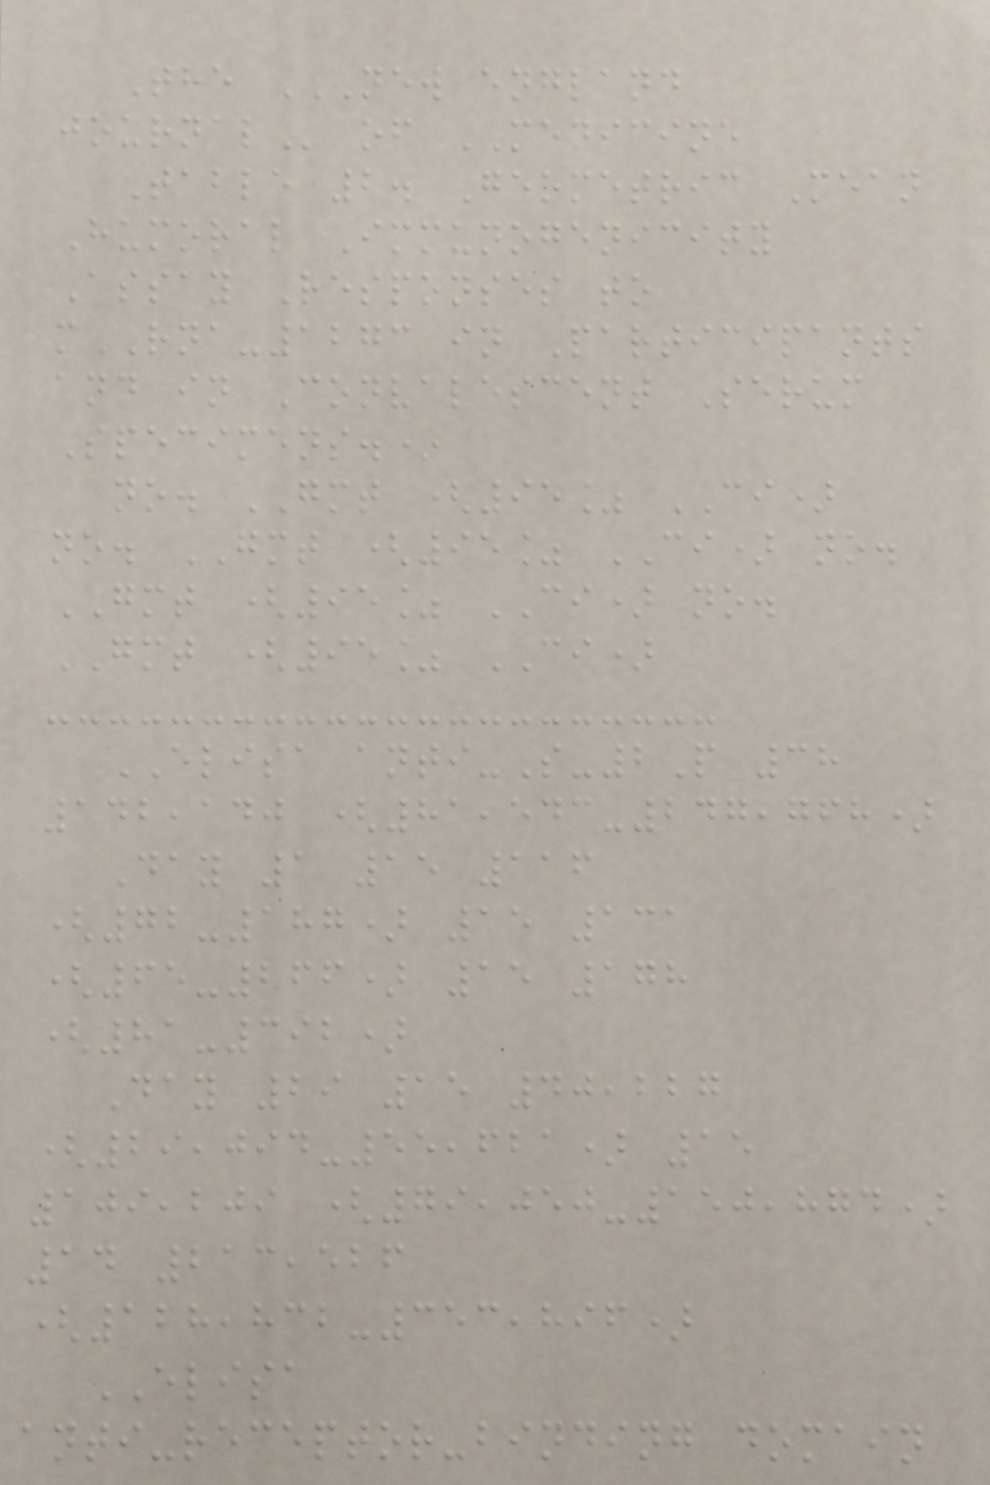The NEW ENGLAND
JOURNAL of MEDICINE
Table 2. Geometric Mean
Humoral Immunogenicity
Assay Responses to
mRNA-1273 in Participants
and in Convalescent Serum
Specimens.*
no. GMT (95% CI)
no. GMT (95% CI) no.
GMT (95% CI) no.
GMT (95% CI)
ELISA anti-S-2P 38
142,140 (81,543-247,768)
Day 1 15 116
(72-187) 15 131
(65-266) 15 178
(81-392)
Day 29 15 40,227
(29,094-55,621) 15
109,209 (79,050-150,874)
14 213,526
(128,832-353,896)
ELISA
anti-receptor-binding domain
